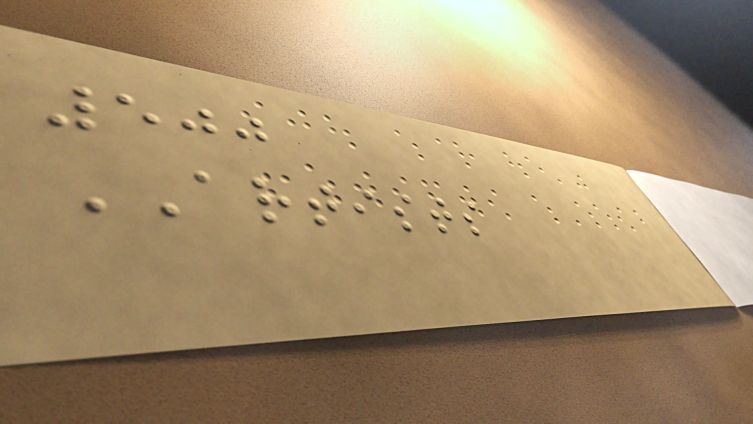500
ARTISTS
